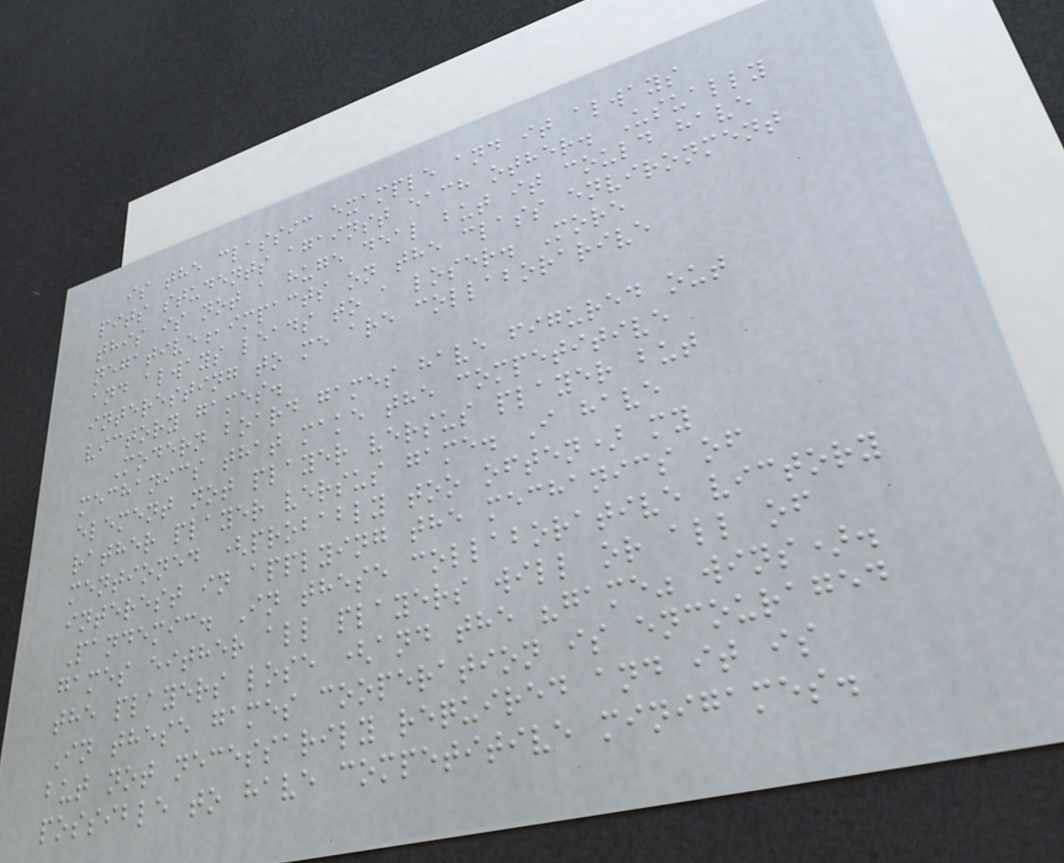is the classic example and it always
pits students against each other. Usually
this is not a huge deal but it could have
negative,impacts on the class environment
and always leads to a loser. More
interesting to me are collaborarive
victory games.
Modern board games have figured out
mechanics that make the competitive
element not player versus player but
rather player versus game. I have
mentioned (probably too often) my
interest in applying the mechanics of
Pandemic. In these collaborative victory
games either all players will or all of
the players lose (and the "game" wins).
In these games cooperation is encouraged
but not necessarily required and it is
possible to have competitive minigames.
